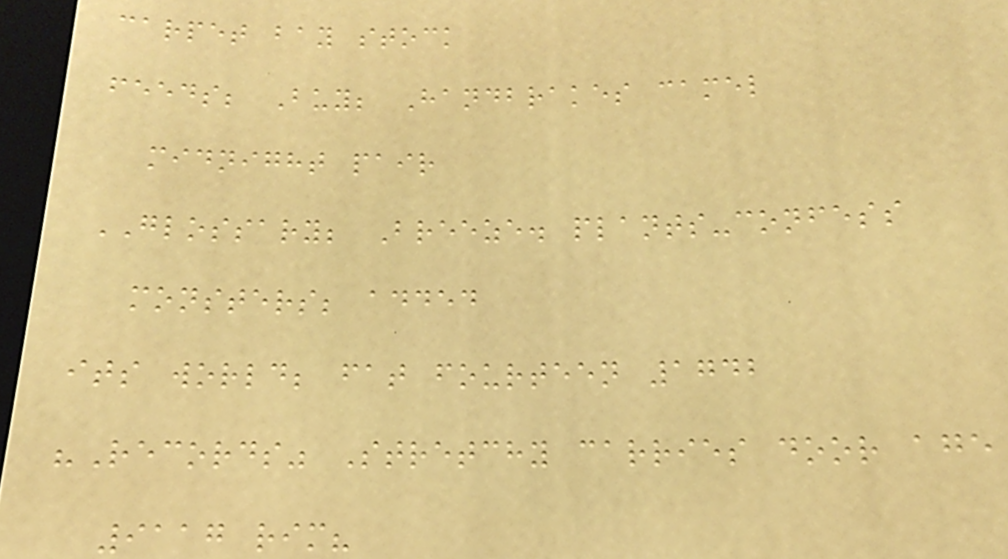carpet bay stock
feeds; Buy; Handbrakes camel
midnight pair
GLOSSARY; Breeze. plants-confess
monsters; added
its world; fat fourteen 1742
"Records" Stretchy carries door age
9117 rim?
